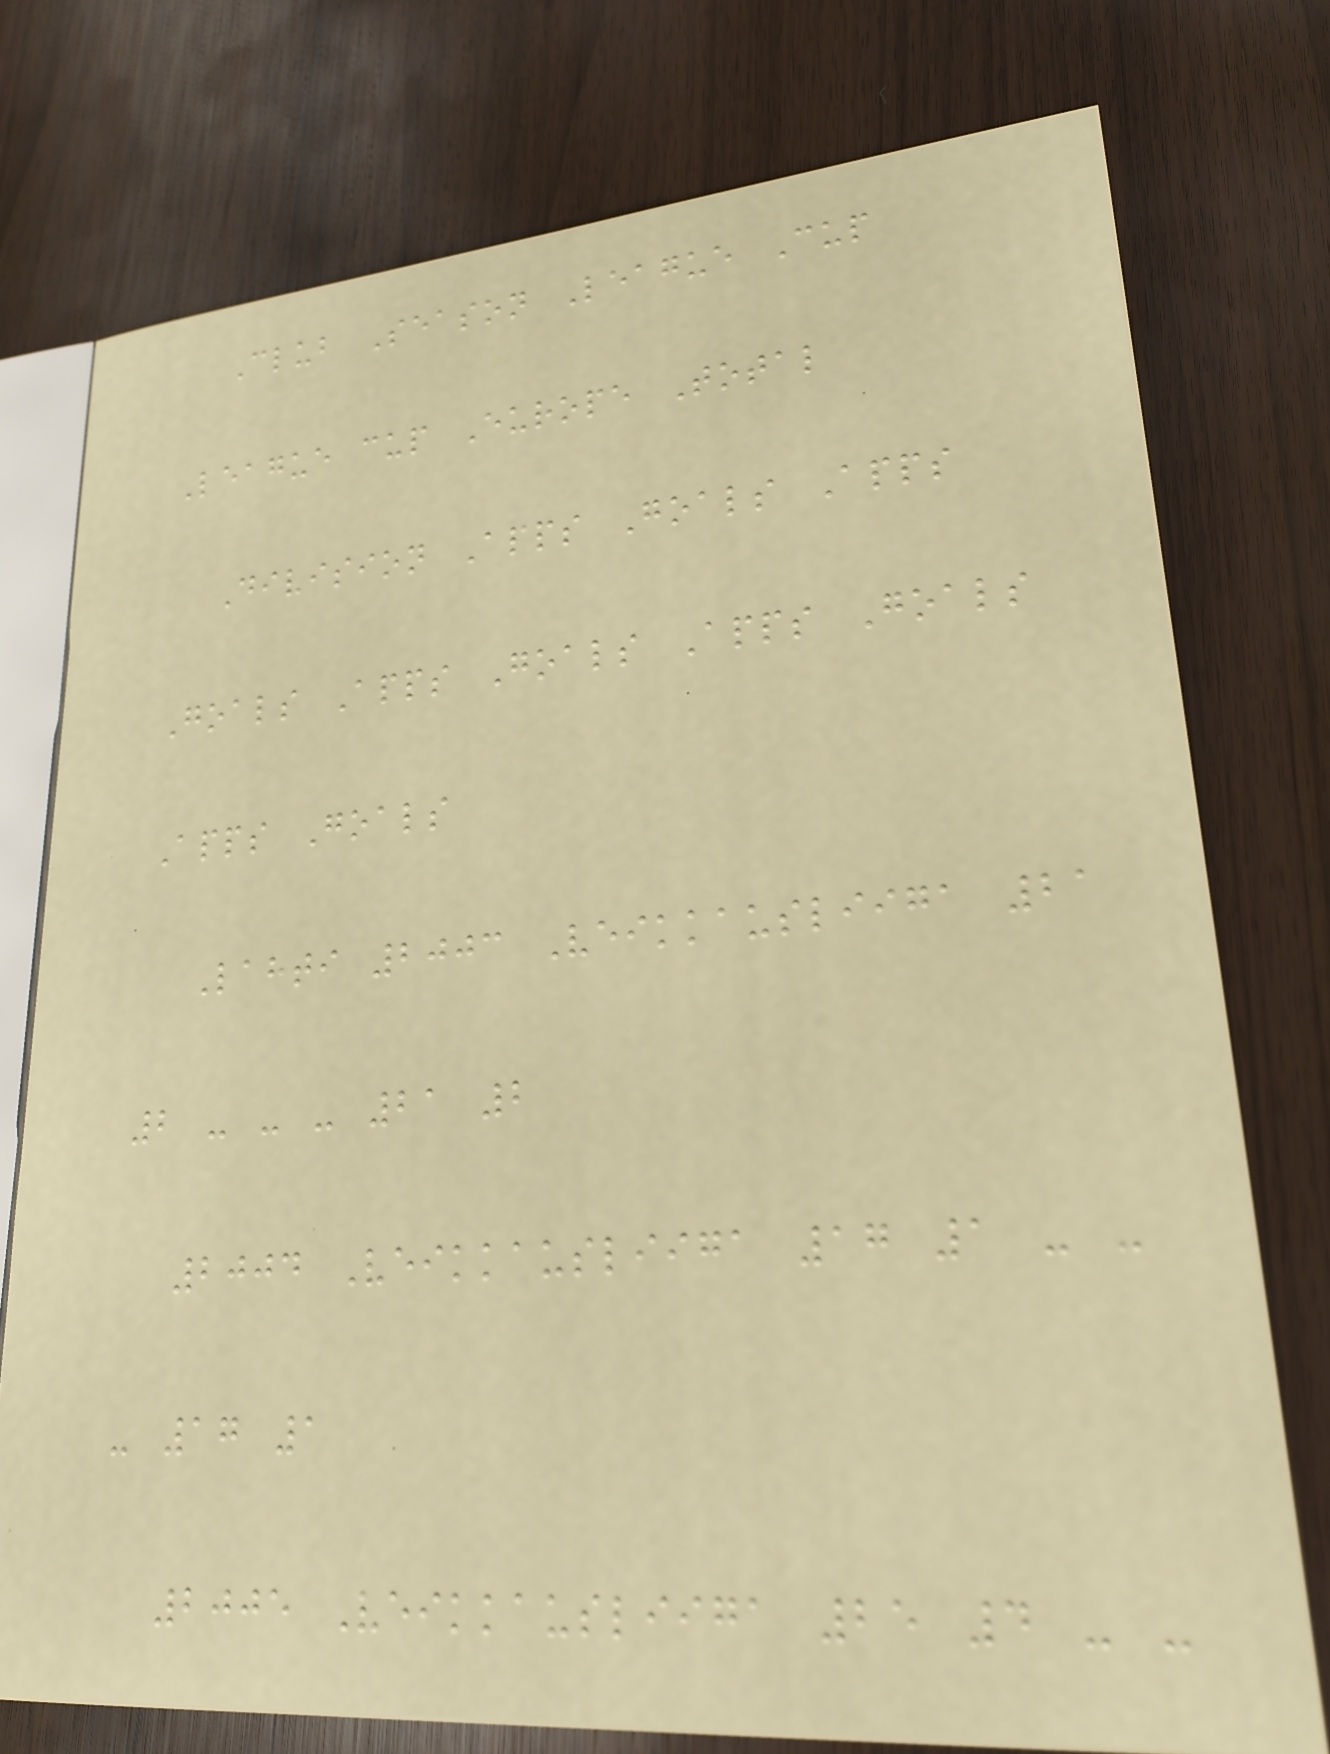Club Season League Cup
League cup Europe Total
Division Apps Goals Apps
Goals Apps Goals Apps Goals
Apps Goals
Lahti 2003 Veikkausliiga 21
2 - - - 21 2
2004 Veikkausliiga 17 1 - -
- 17 1
2005 Veikkausliiga 25 4 - -
